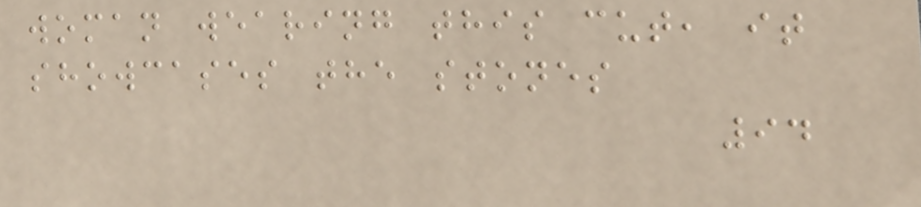woman wearing this cut, it
showcases the stones
94
